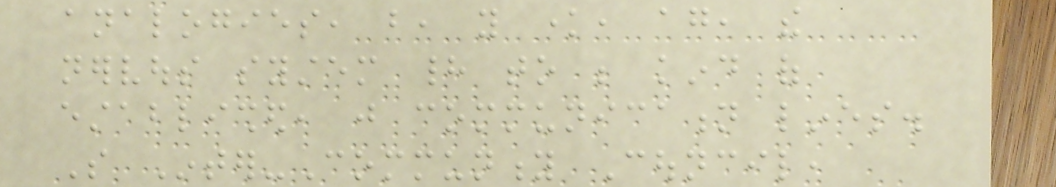analogies, but, you know, again, the
nervous system had to be kind of
established, just communication lines.
So Inter-Community Council,
